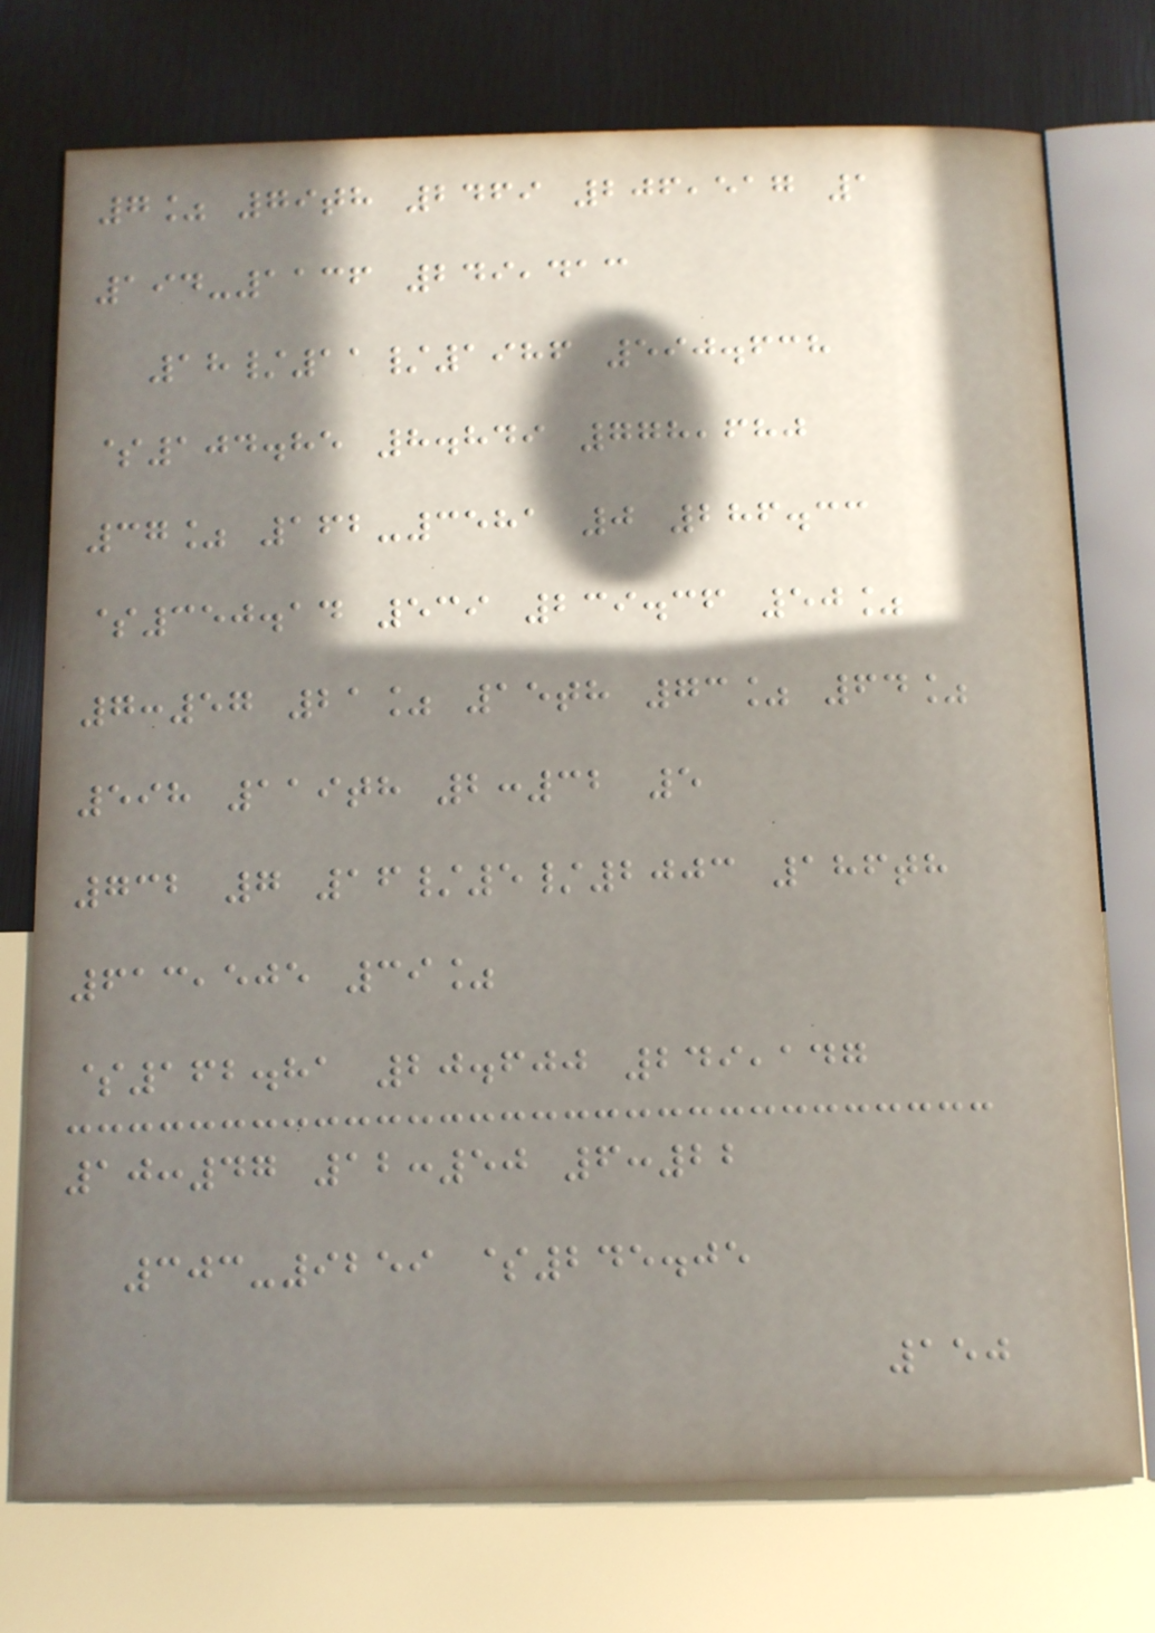7% 79th 2469 206,517 1
194-1136 249,413
18/11/1986 590.638
$104.85 8.849 778,680
37% 162-3581 0 286.33
$350.14 539 239.36 50%
7:57 21% 15th 73% 64%
598 119th 2:32 5
732 7 16/5/2003 186th
613,505 39%
$162.81 20.600 249,147
10:47 12:50 6:22
303-9259 $245.05
150
